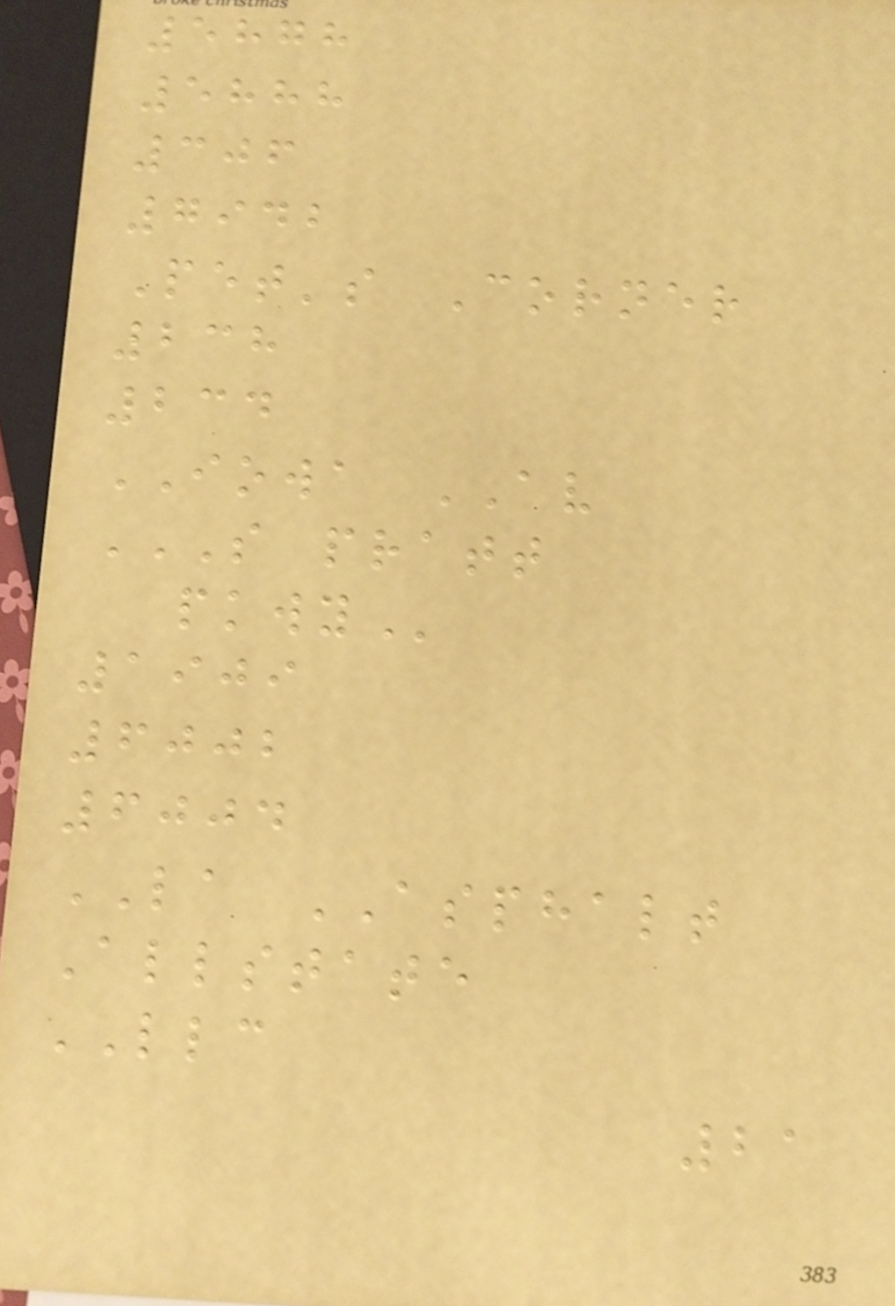5878
5888
306
7942
Pet's Corner
238
234
IOWA AV
S PRATT
PKWY
1909
6002
6004
LA ASPHALT
Allstate
LLC
21
